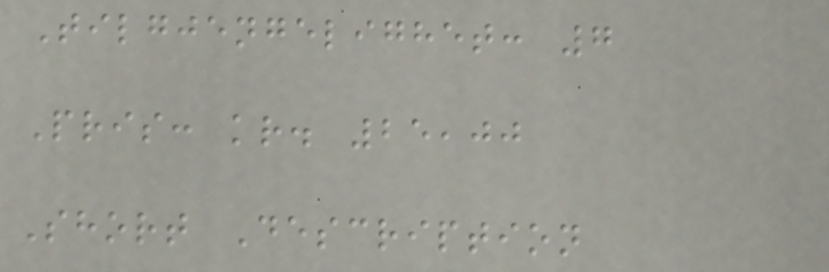Tilgjengelighet: 7
Pris: kr. 25,00
Short Description
